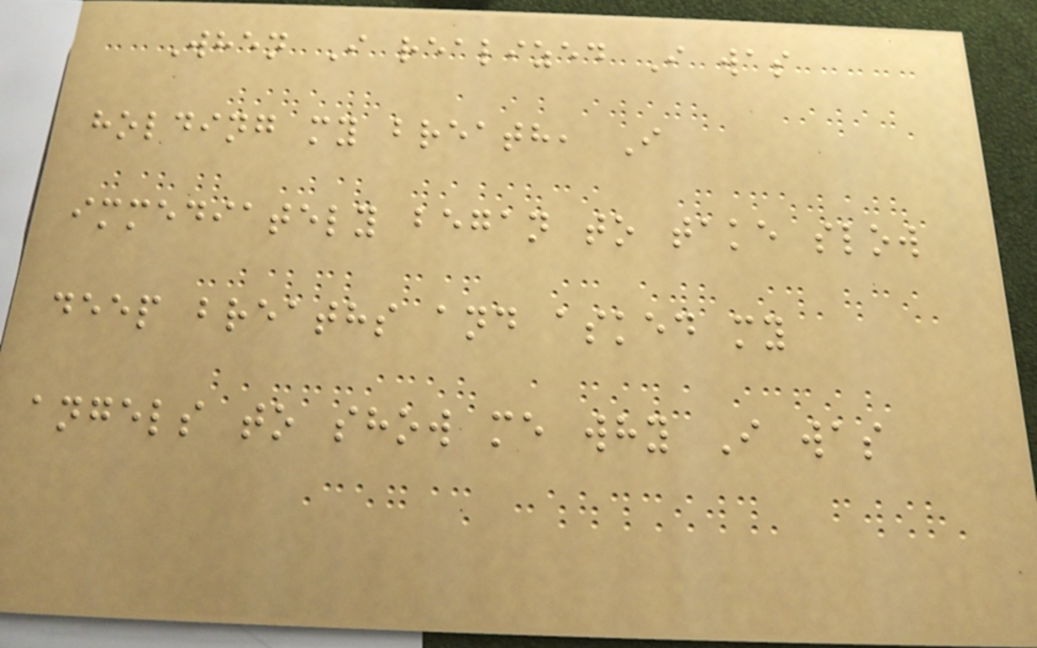When I realized I was
holding my breath, I
immediately began to take slow
deep breaths and asked my
angels to show me why I was
